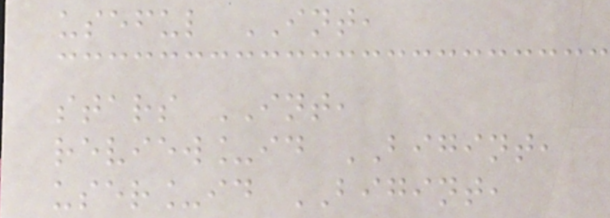useful INT,
stars INT,
review_id BIGINT,
user_id BIGINT,
